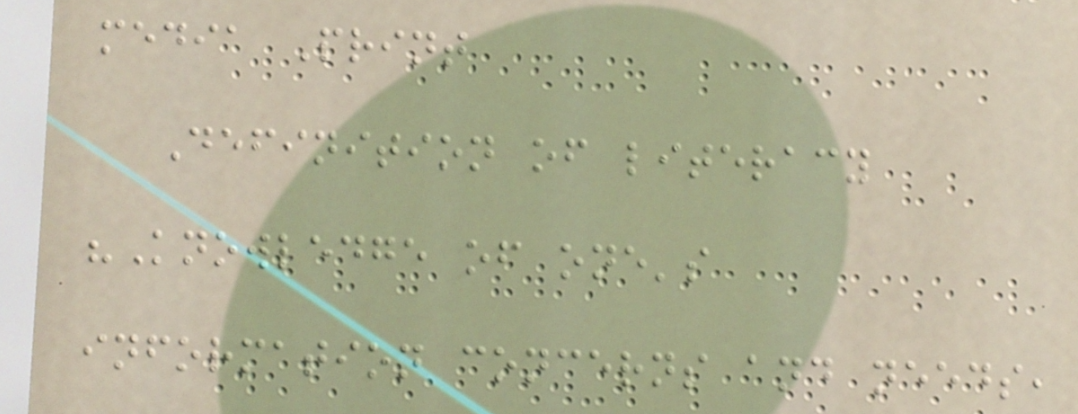media Print
Definition of literacy
"Knowledge of one's
information concerns and needs,
